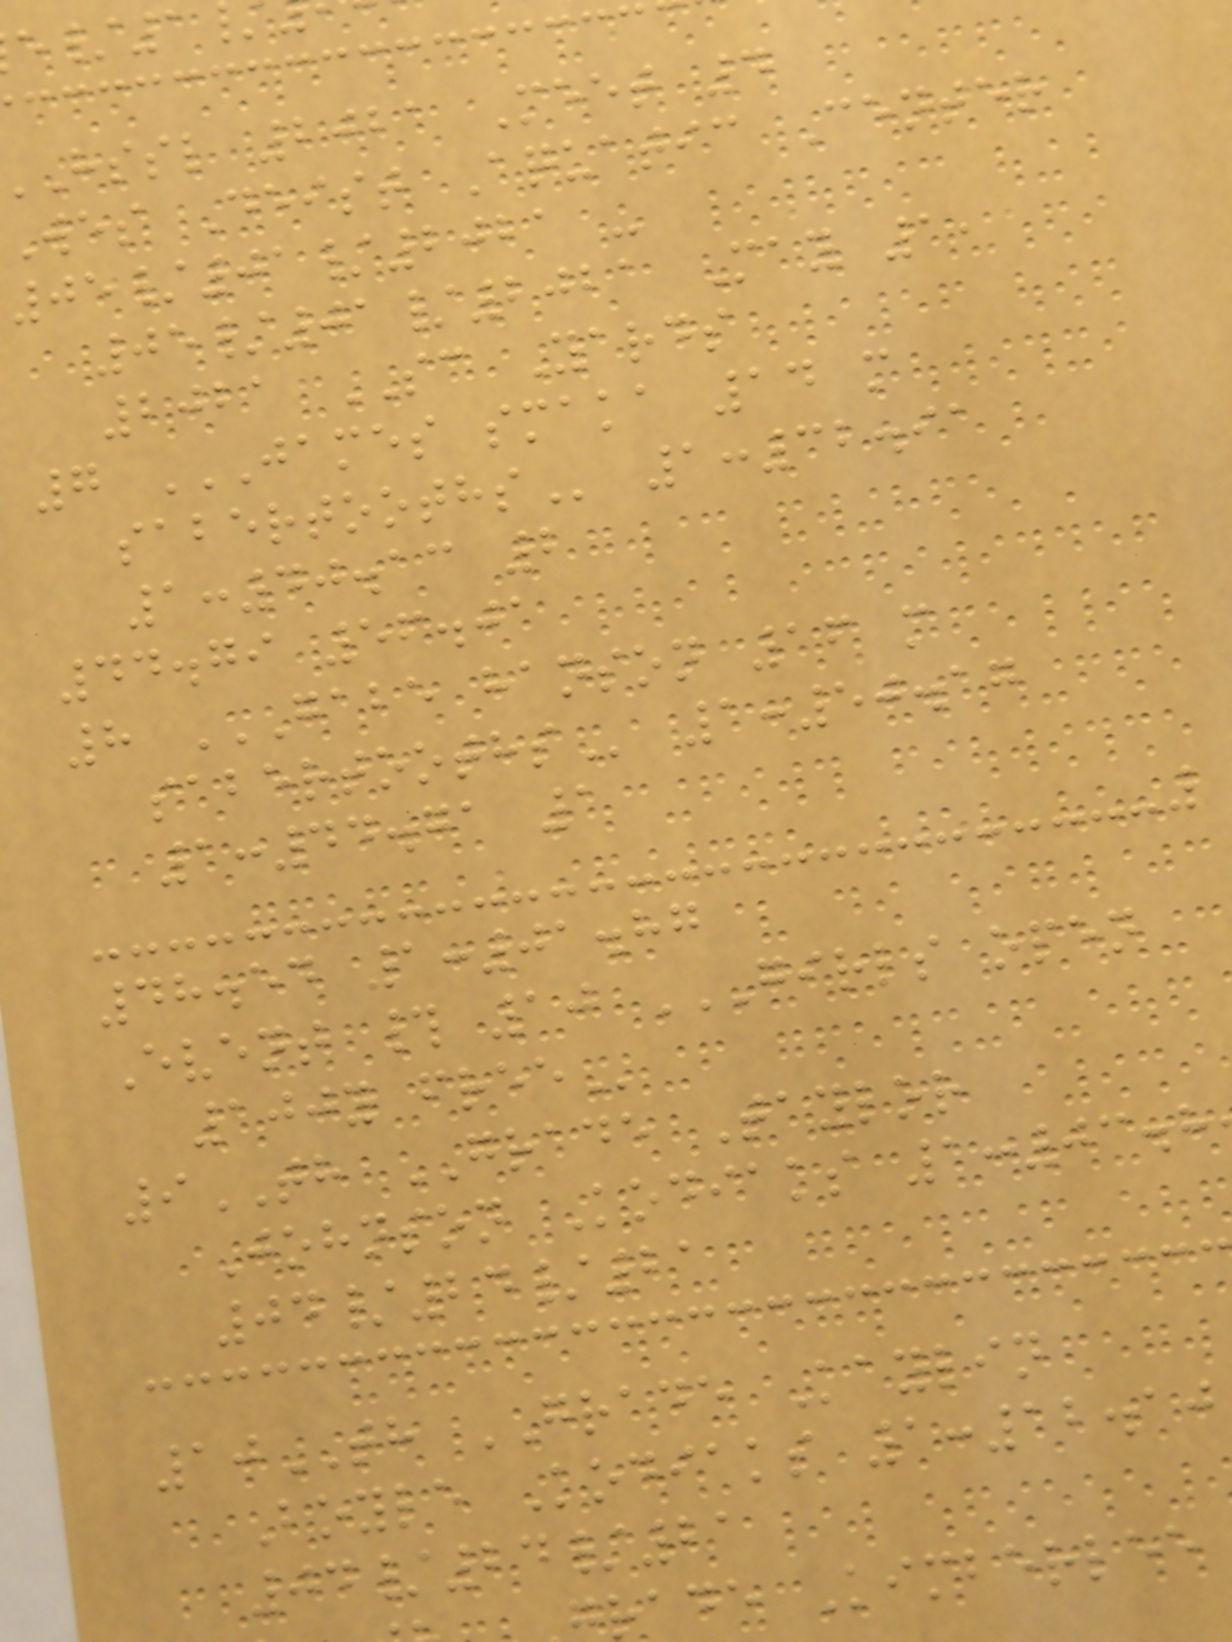hssl 2021 Meet 4
Wes Deist Aquatic Center
05/01/2021 -
05/01/2021 May 1,
2021 SC Yards
7 JAMES SMAKA 14 M
1:32.91
1:40.13 2
44.79 56.01
8 GABE HANSON 16 M
1:50.17
1:44.71 1
48.54 1:01.87
Event # 10 GIRLS OPEN
100y
9TH GRADE Taylor
Johnson Kodiaks 1:03.8
04/24/21
10TH GRADE Kaylin
Boyle Kodiaks 1:12.10
04/24/21
rade Kimberlee
